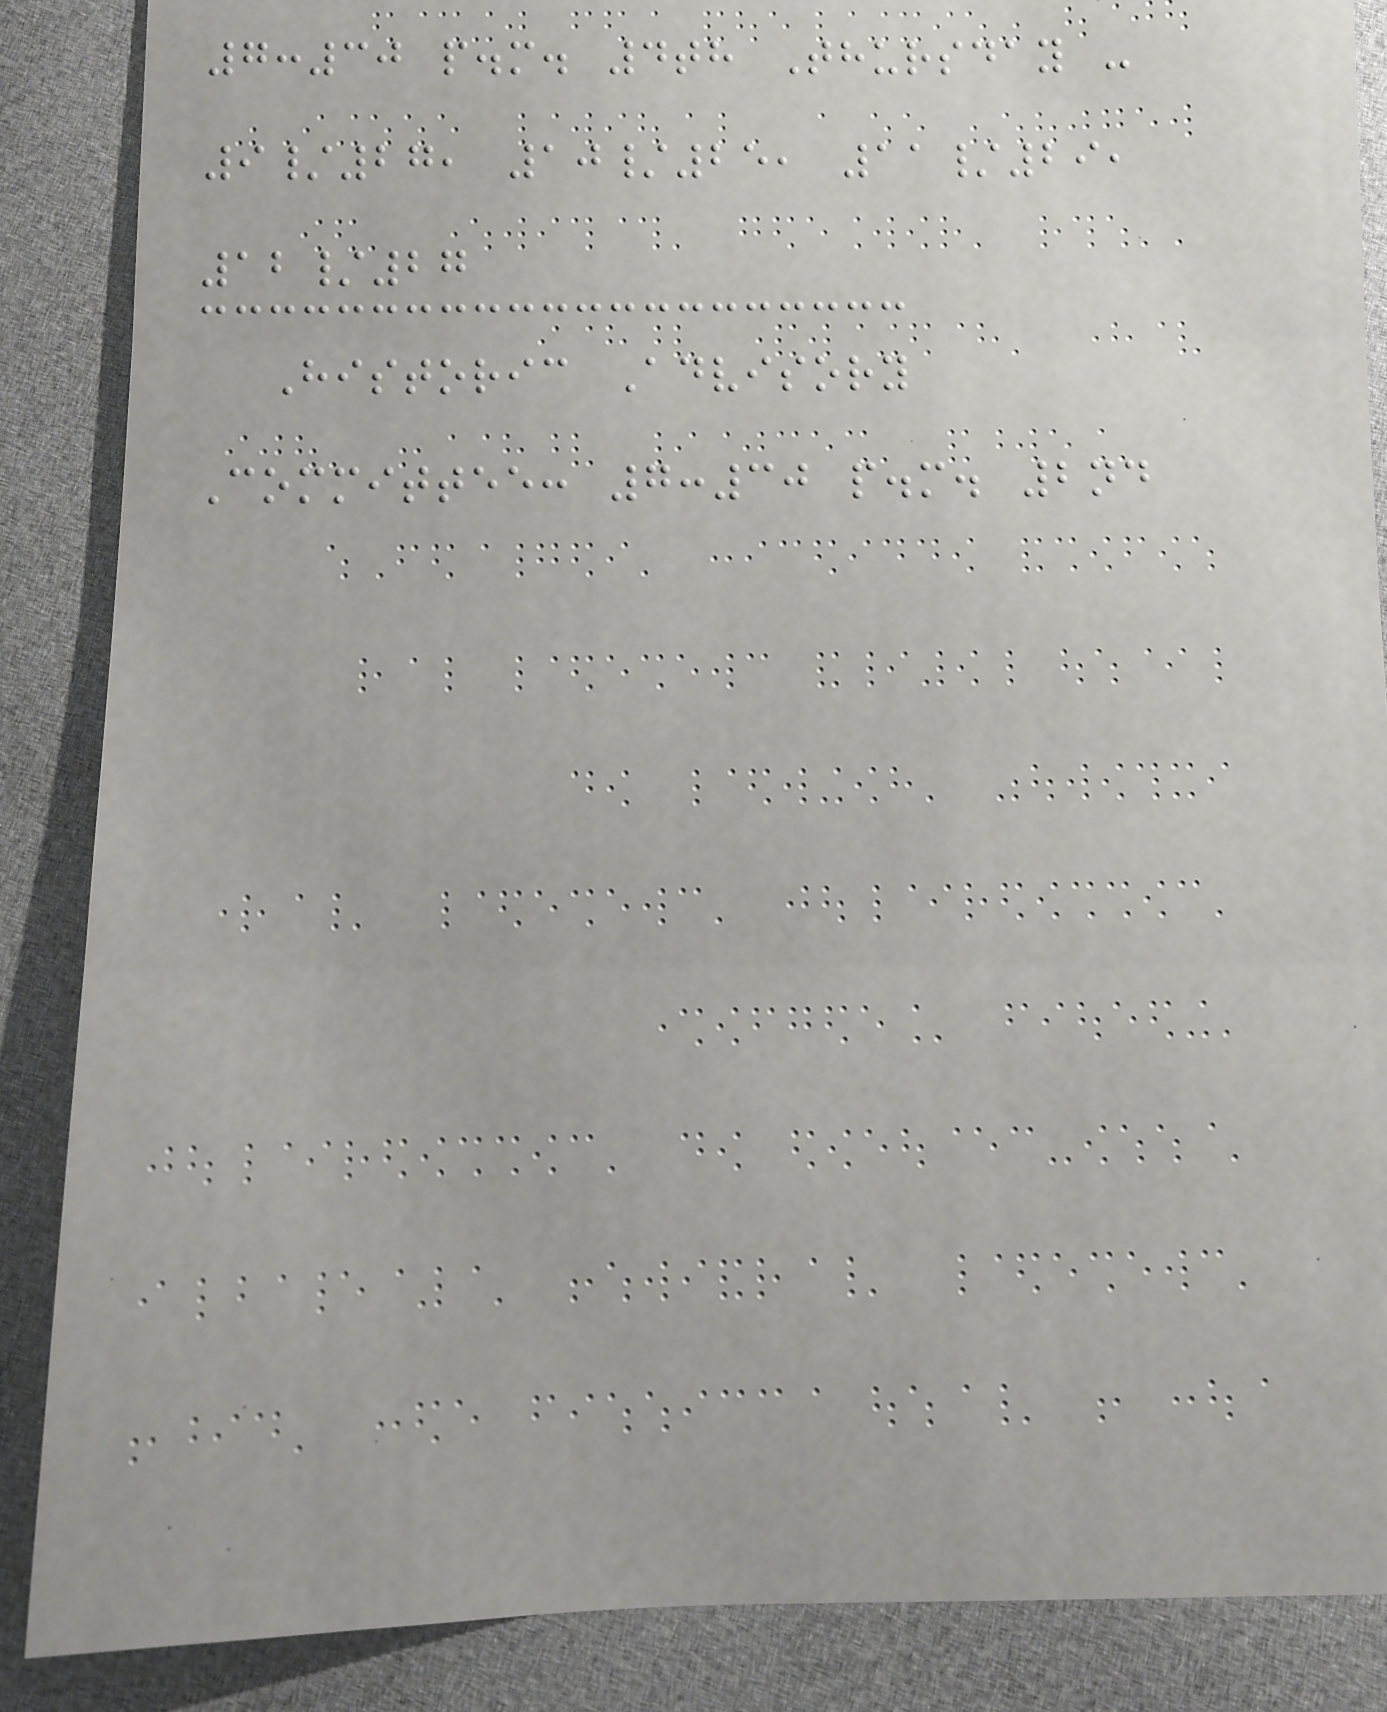7:30 p.m. 4th Thursday -
9/27, 10/25, 11/29,
12/27
Historic Advisory
Committee: 7:30 p.m. 2nd
